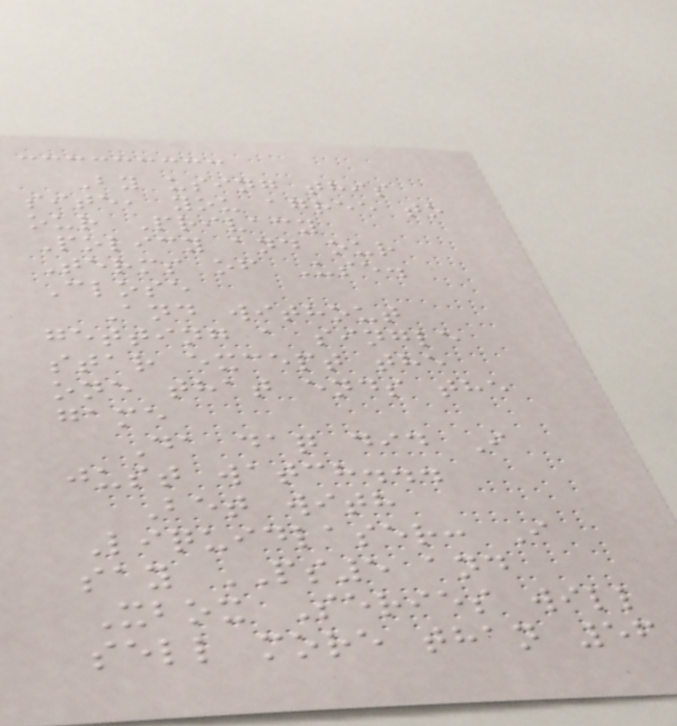By using this
site, you agree to
our Privacy
Policy and our
Terms of Use.
Close
And without
getting a single
star except the
one that ends the
game
Da daq did I
just watch...
Bet with
Liquidlaser: I
say PS5 and
Xbox Series will
sell more than 56
